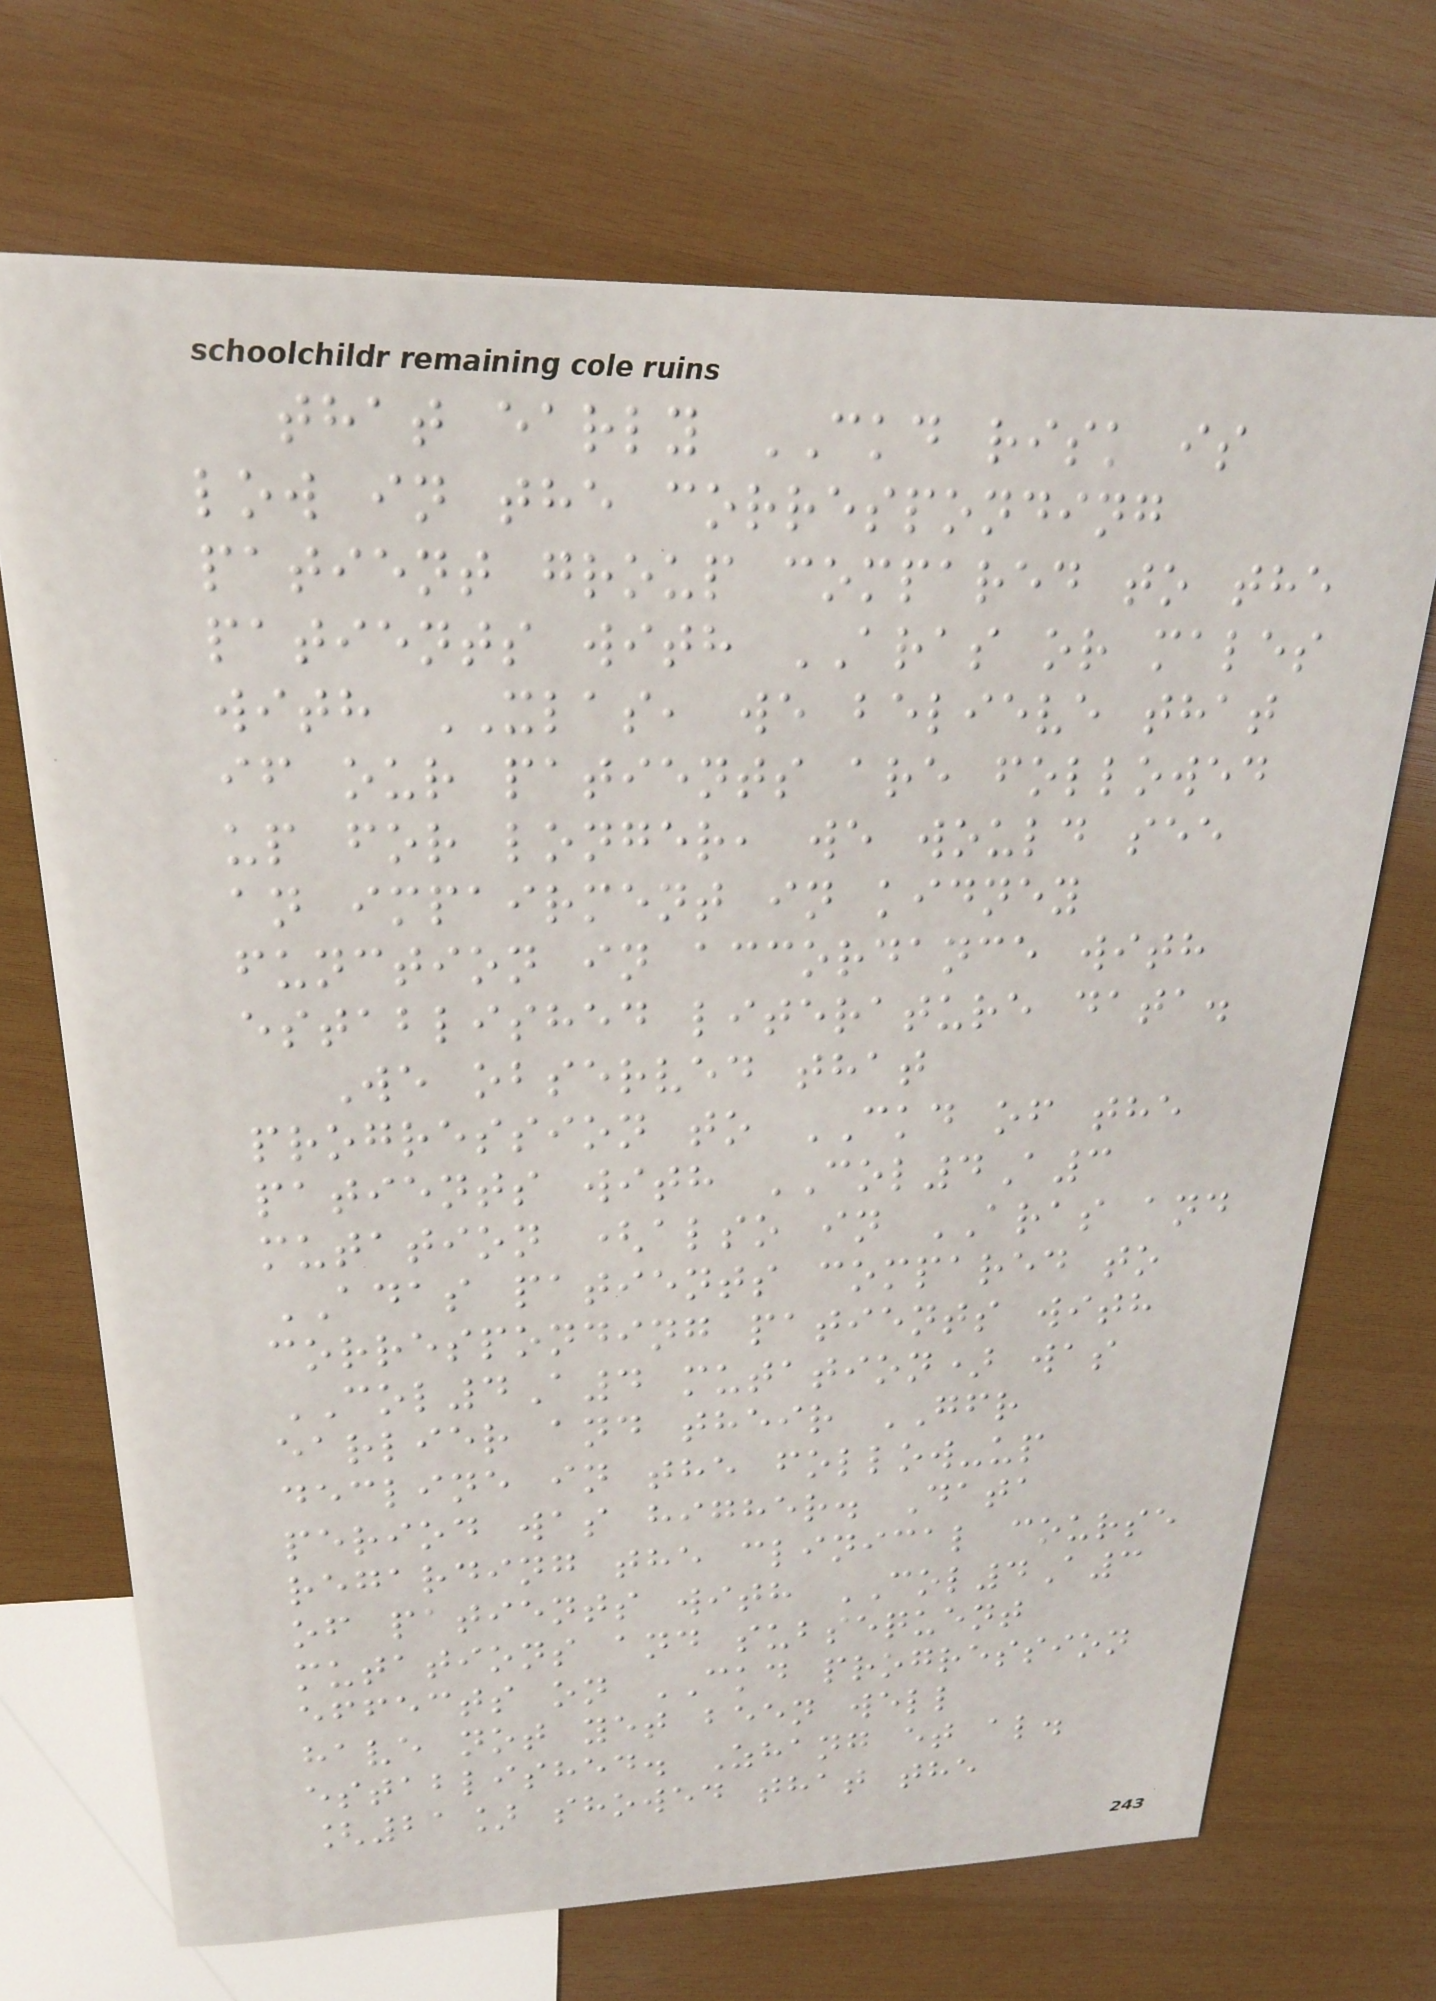that early CKD risk is
low in the corresponding
patient group compared to the
patients with ARAS or males
with XLAS, we believe that
if our patients are followed
up for longer, we would see
an impairment in kidney
function in accordance with
established literature data.
We observed that
progression to CKD of the
patients with COL4A3
mutation (also in ARAS and
ADAS patients compared to
corresponding patients with
COL4A4 mutation) was
earlier and their GFR
decline in the follow-up
period was higher. Data
regarding the clinical course
of patients with COL4A3
mutations and subsequent
effects on CKD progression
have not yet been well
established. Zhang et al.
[21] showed that the
